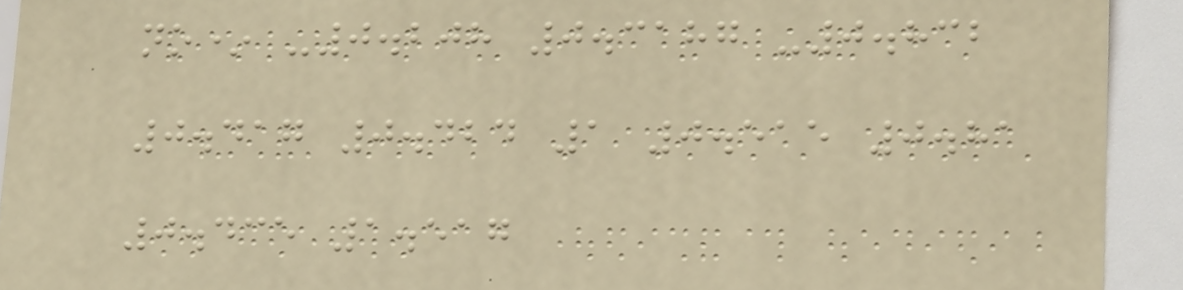no* -0.208 0.3187 -0.832
0.417 0.424 1 0.515 0.81
0.435 1.517
